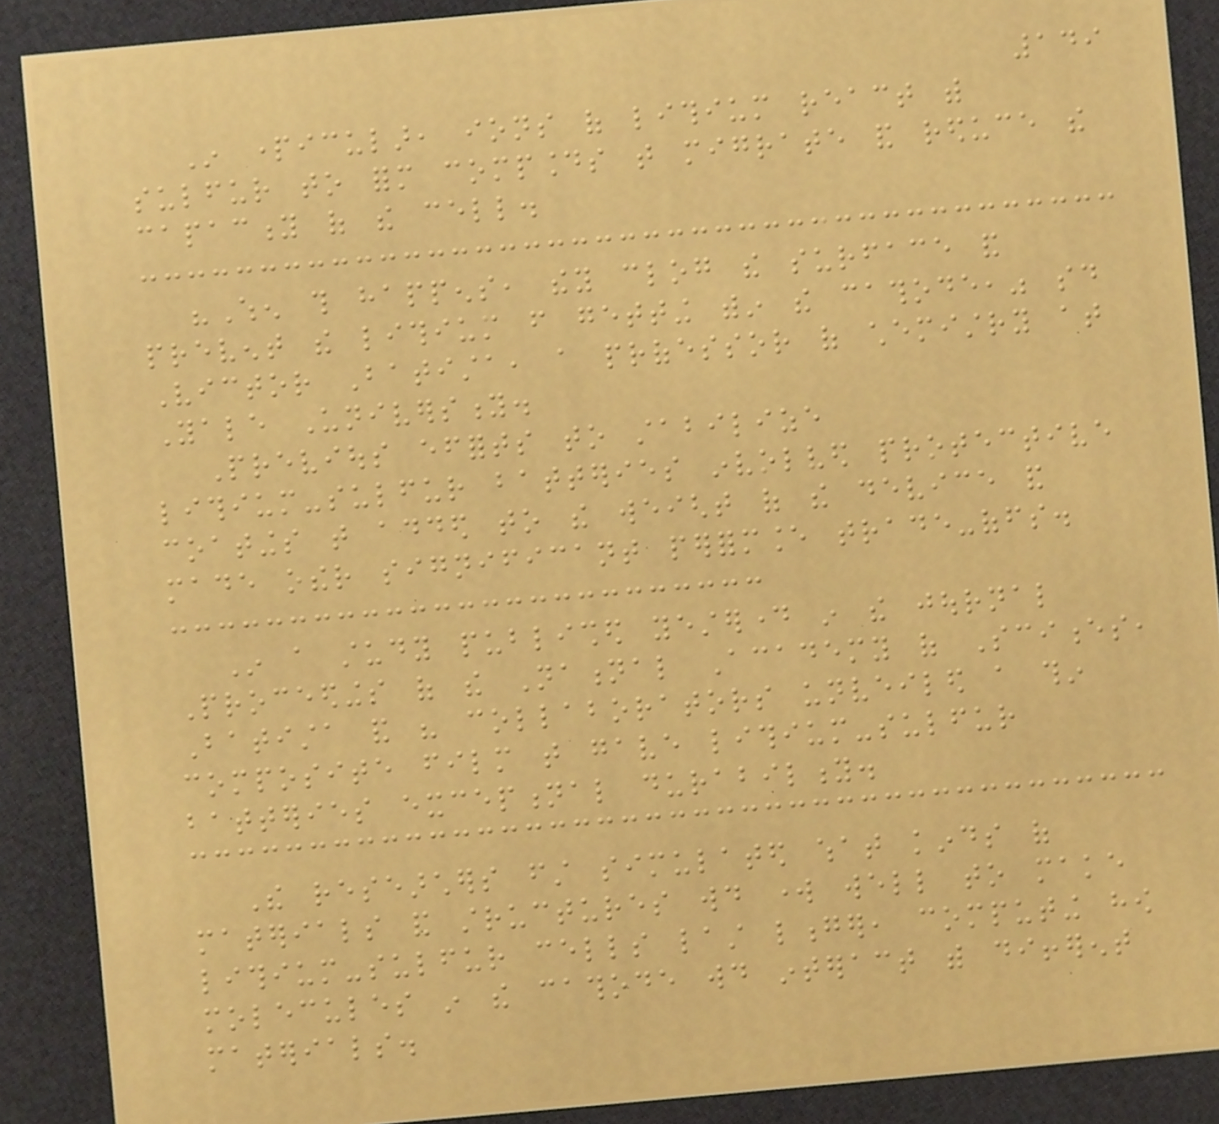149
In particular, ions of lithium react with
sulfur to form compounds that migrate and reduce the
capacity of the cell.
"When this happens, they clog the surface and
prevent the lithium from getting within the cathode," said
Victor Batista, a professor of chemistry at
Yale University.
Previous efforts to stabilize
lithium-sulfur batteries involved protective
coatings that added to the weight of the device and
made other significant performance trade-offs.
In a study published yesterday in the journal
Proceedings of the National Academy of Sciences,
Batista and his collaborators unveiled a thin
composite film that gave lithium-sulfur
batteries exceptional durability.
The researchers first simulated what kinds of
materials and structures would work well to make
lithium-sulfur cells last longer, computing how
molecules in the cathode would interact with different
materials.
